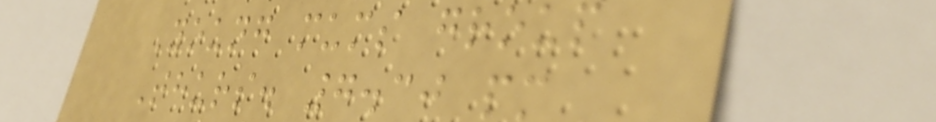Young mums group
Thurs. 7.30 pm
